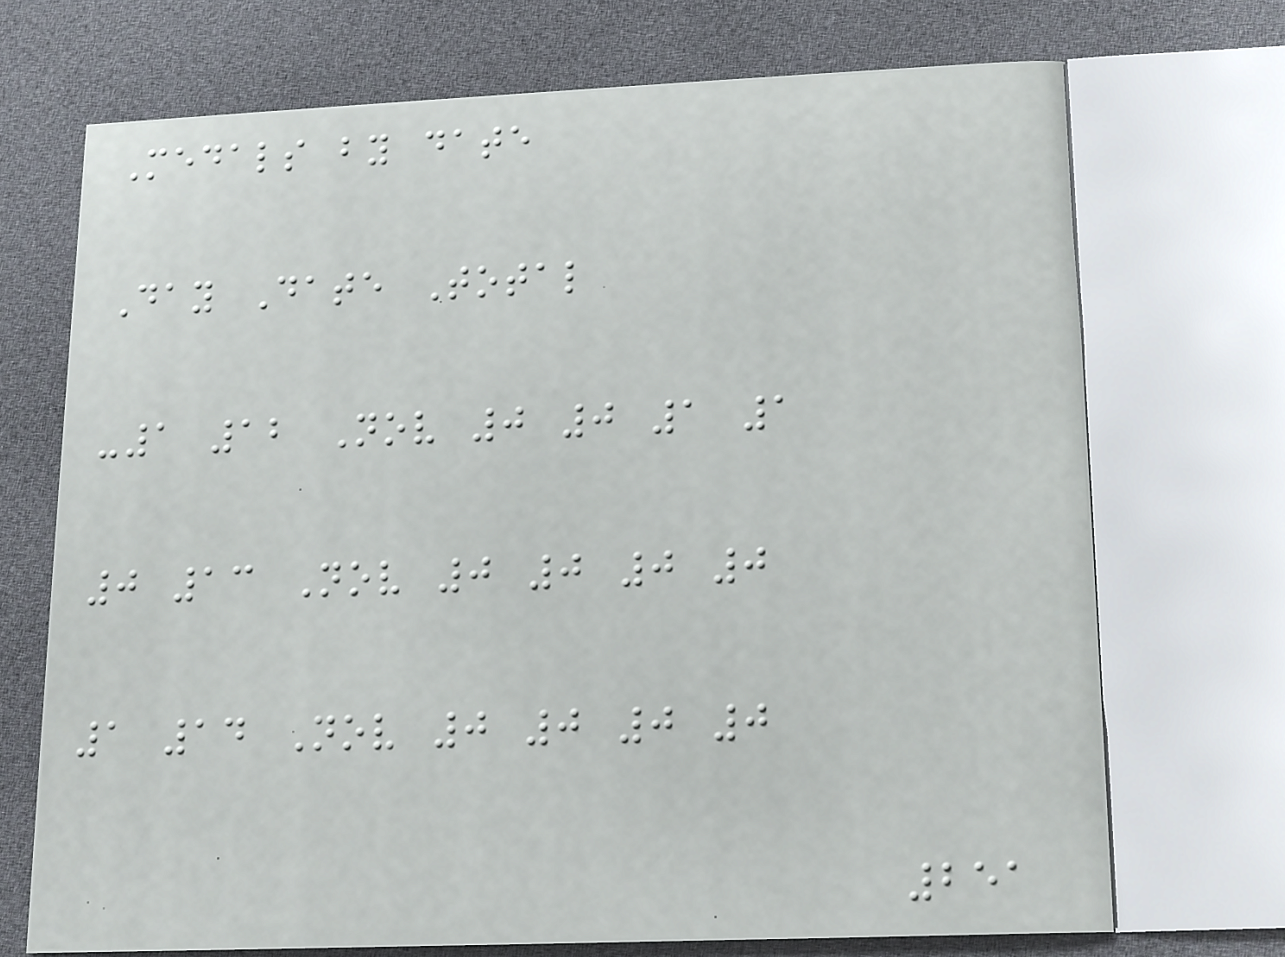Medals by date
Day Date Total
-1 12 Nov 0 0 1 1
0 13 Nov 0 0 0 0
1 14 Nov 0 0 0 0
251
